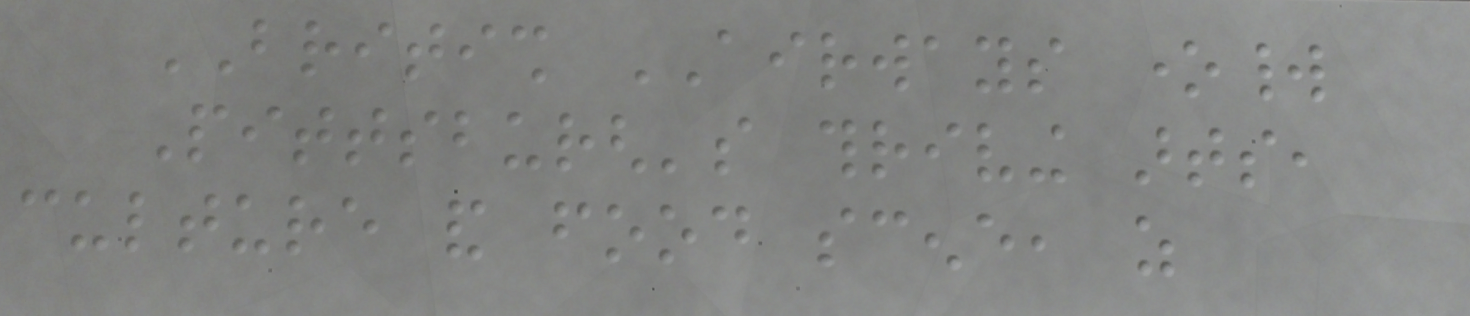BRITISH AIRWAYS oneworld
Pittsburgh's thriving arts,
culture and food scene, as
